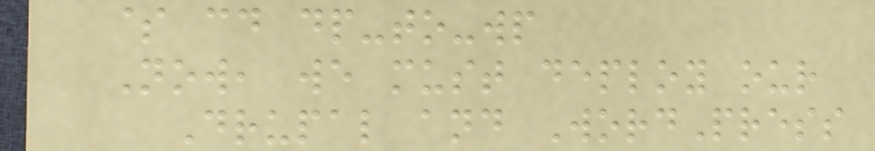$ cd dp-to-wp
Now, we must deploy our
Drupal and WordPress
